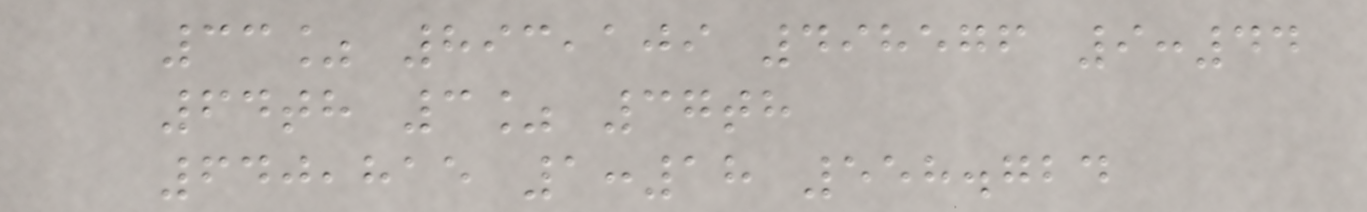33% 893,109 498576 9:44
64th 3% 37th
640,815 1:18 558.724
